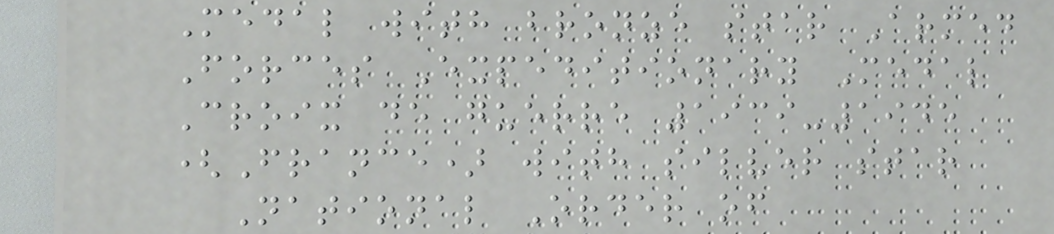Medal with bronze star Armed
Forces Expeditionary Medal
Croix de guerre 1939-1945
(France) with silver star
National Order of
